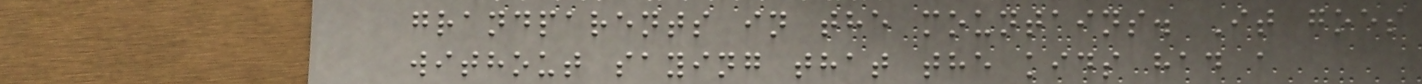grandparents in the mountains. It goes
without saying that the kids had a
